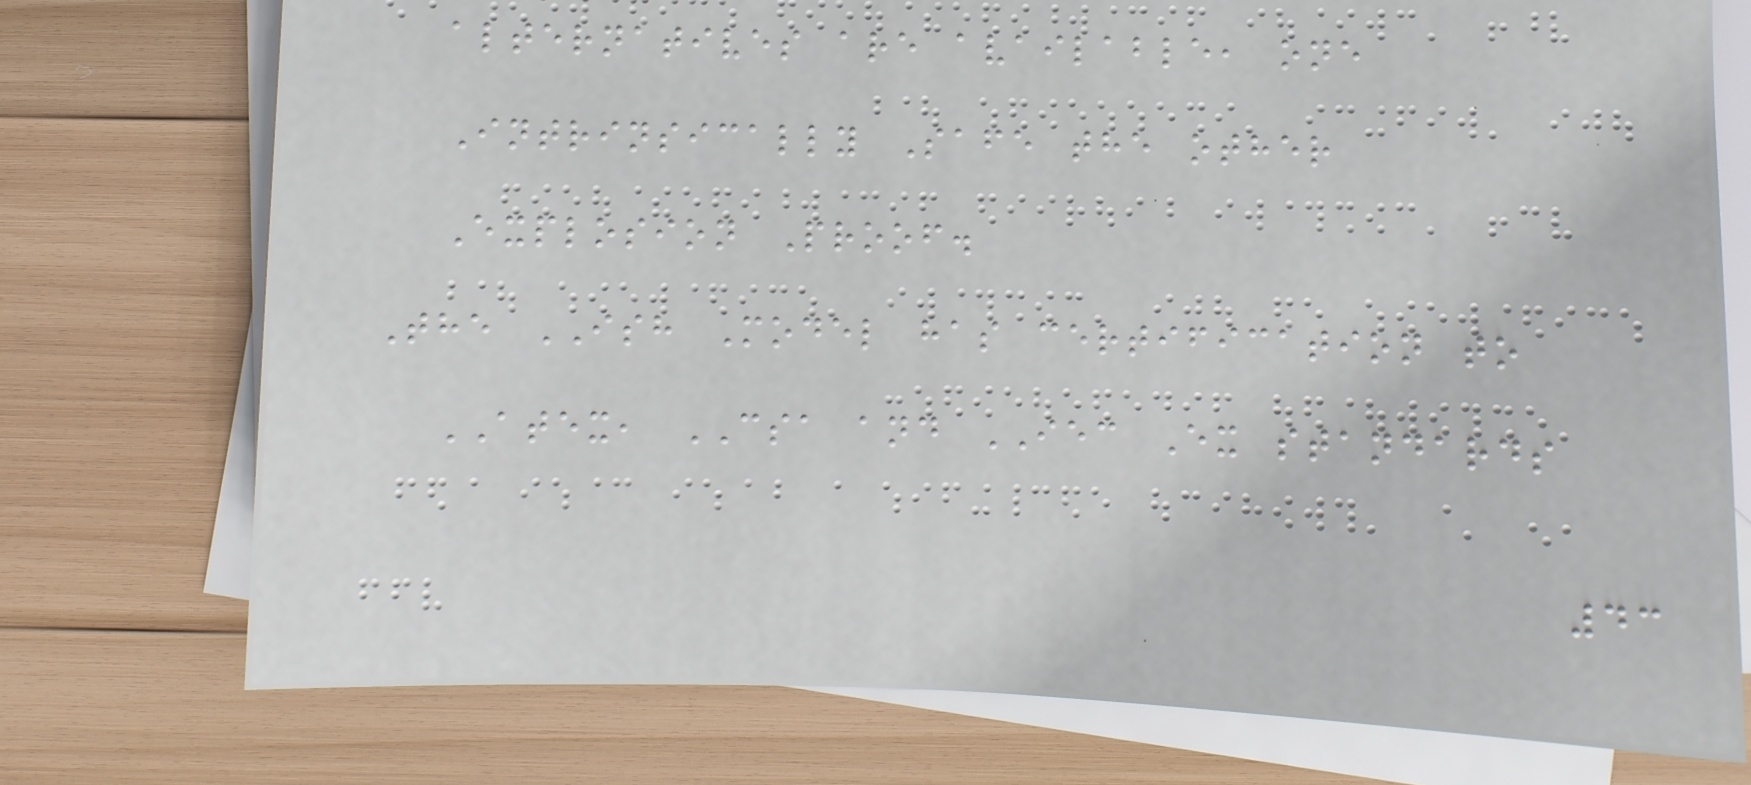alternatives are available, one
Intrinsically Safe the other
Explosion Proof.
The ISH Model has certification to
ATEX, CSA and IEC Ex standards
43
